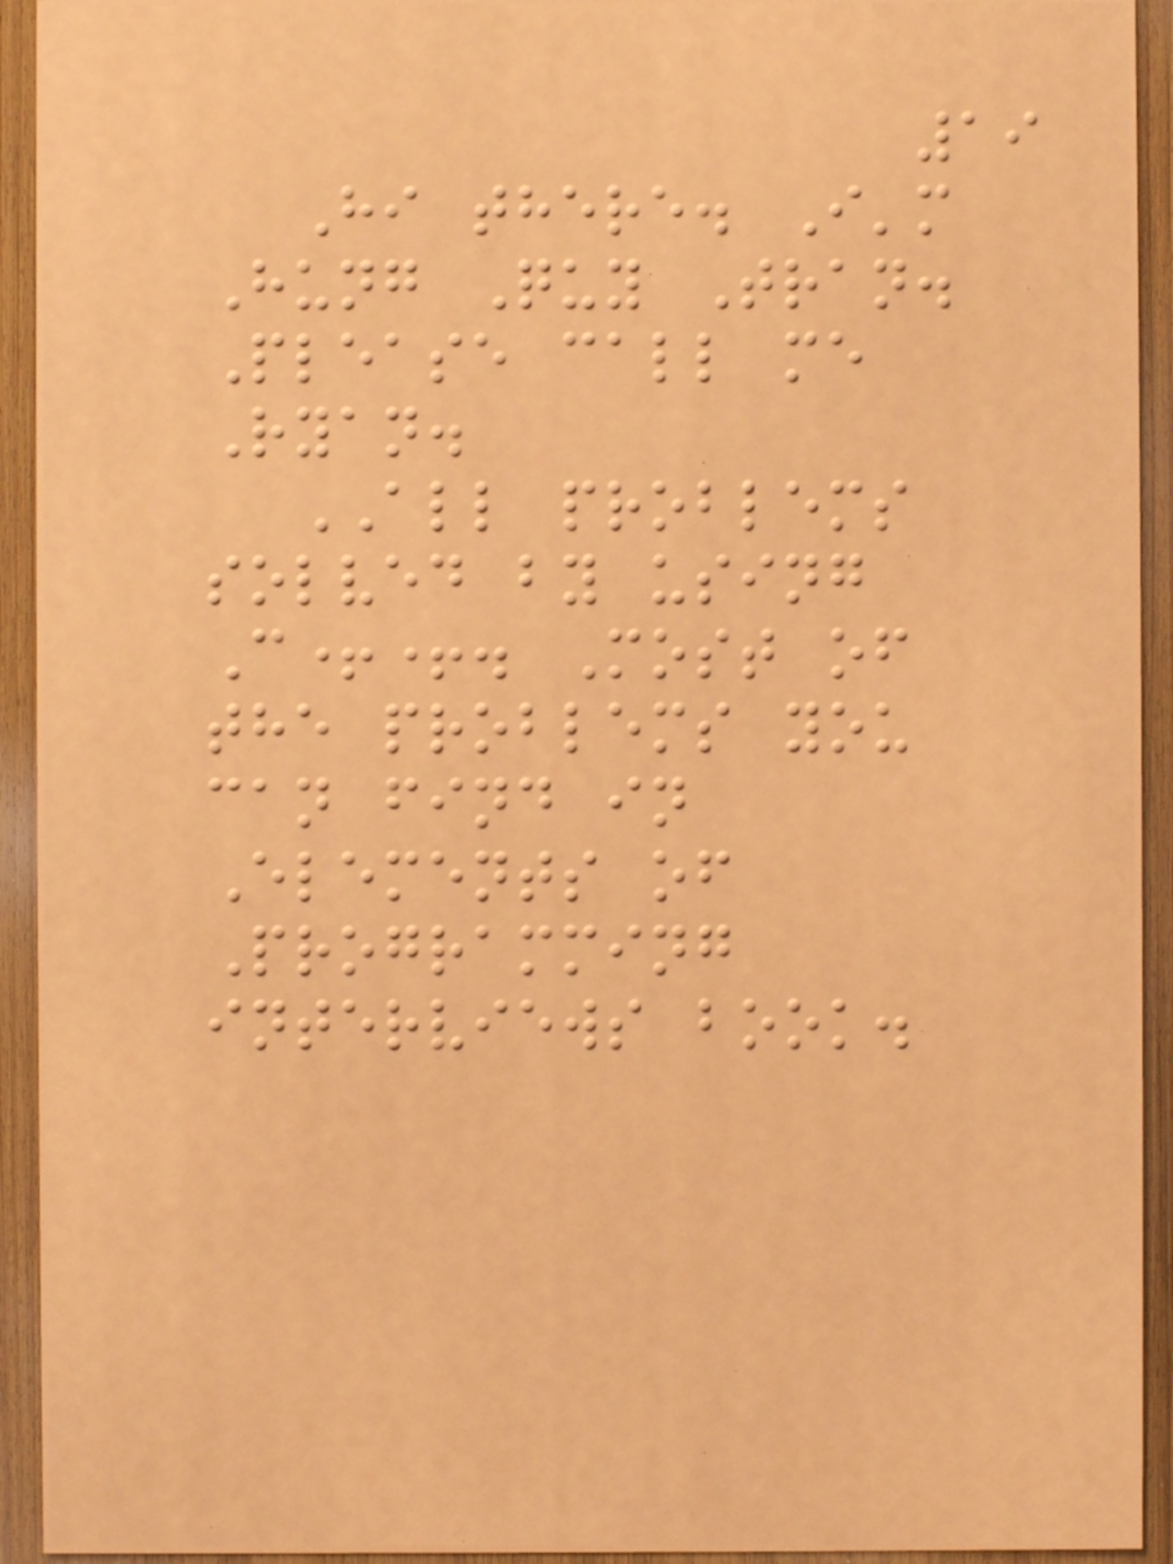19
Hi there. I'm
Hung Quy Tran.
Please call me
Ryan.
ALL problems
solved by using
C++. Most of
the problems you
can find in
Elements of
Programming
interviews book.
